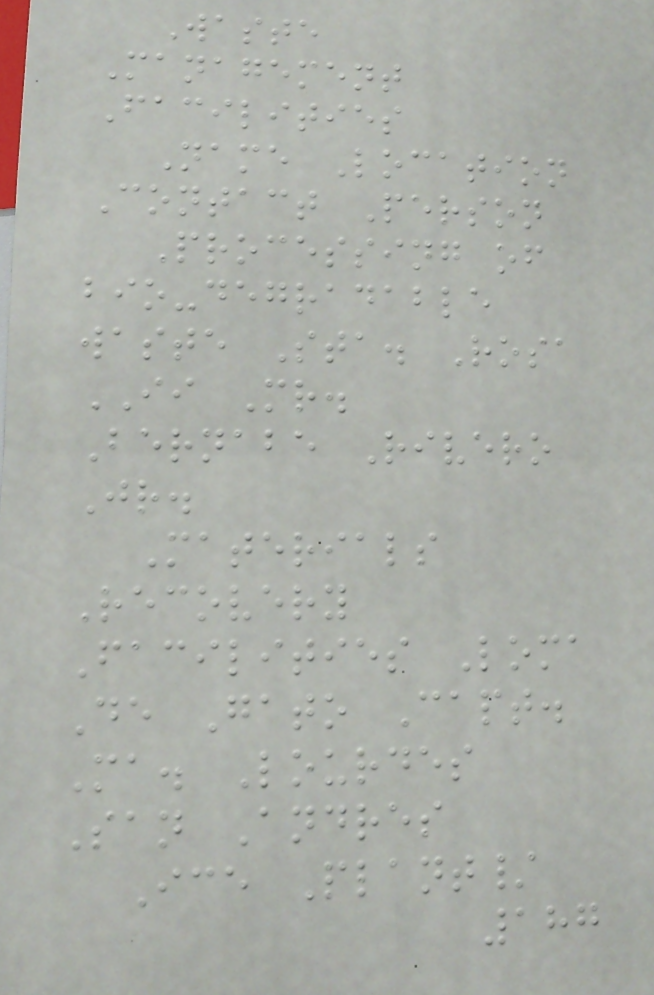Waste
Management
Facilities
Name Location
Contact Person
Processing of
bio-degradable
waste Sta. Rosa
II Mr.
Bernabe Rivero
Jr.
Materials
Recovery
Facilities Loma
De Gato Capt.
Ma. Lourdes
San Andres
Ice Plant/
187
